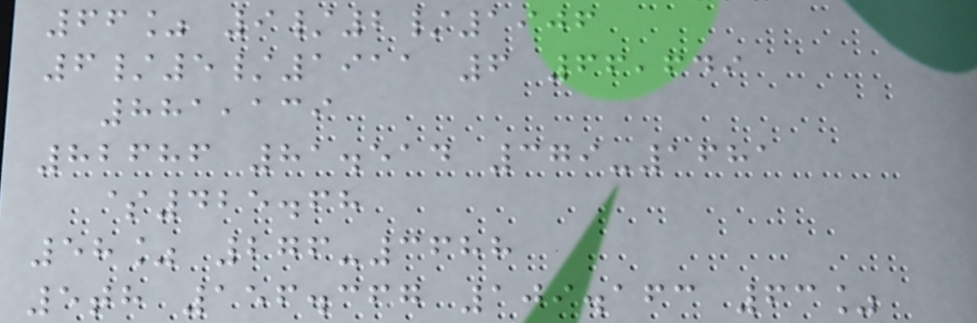66% 9/2/1906
6/5/1911 6 66,649
881,139
82686 81.514 379-1681
$425.68
58% 276-3688
5th 156.367 109.163 63%
